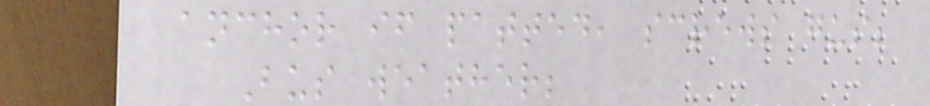anchor if patted, screws gus;
Bus weather;
